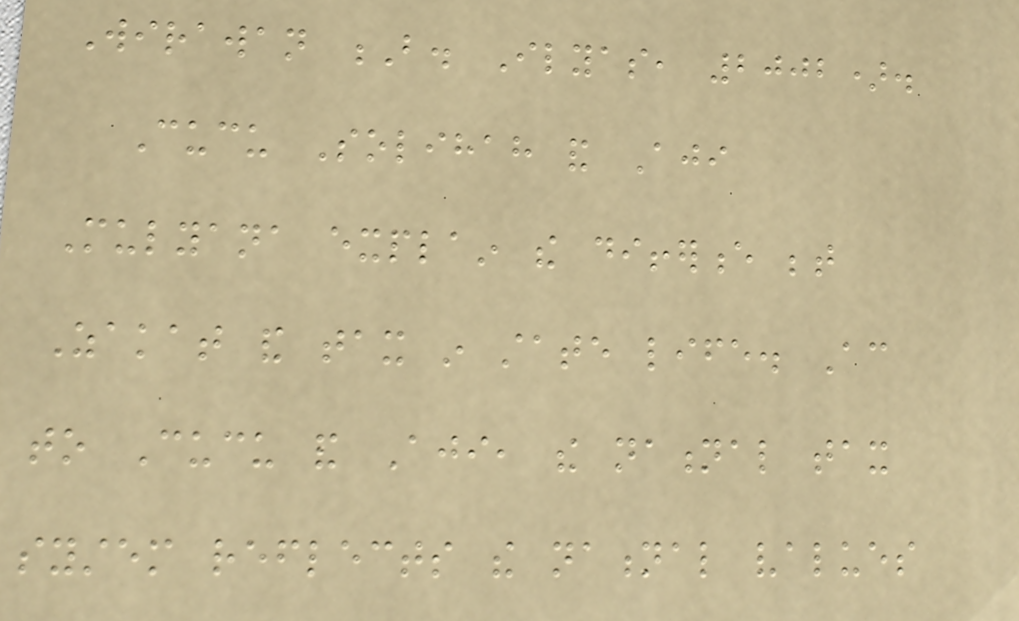Wirawan B. Ilyas, 2002).
Cucu Solihah and Aji
Mulyana explain the difference between
Zakat and tax in state life. According
to Cucu and Aji, the national tax
system reflects the national values
